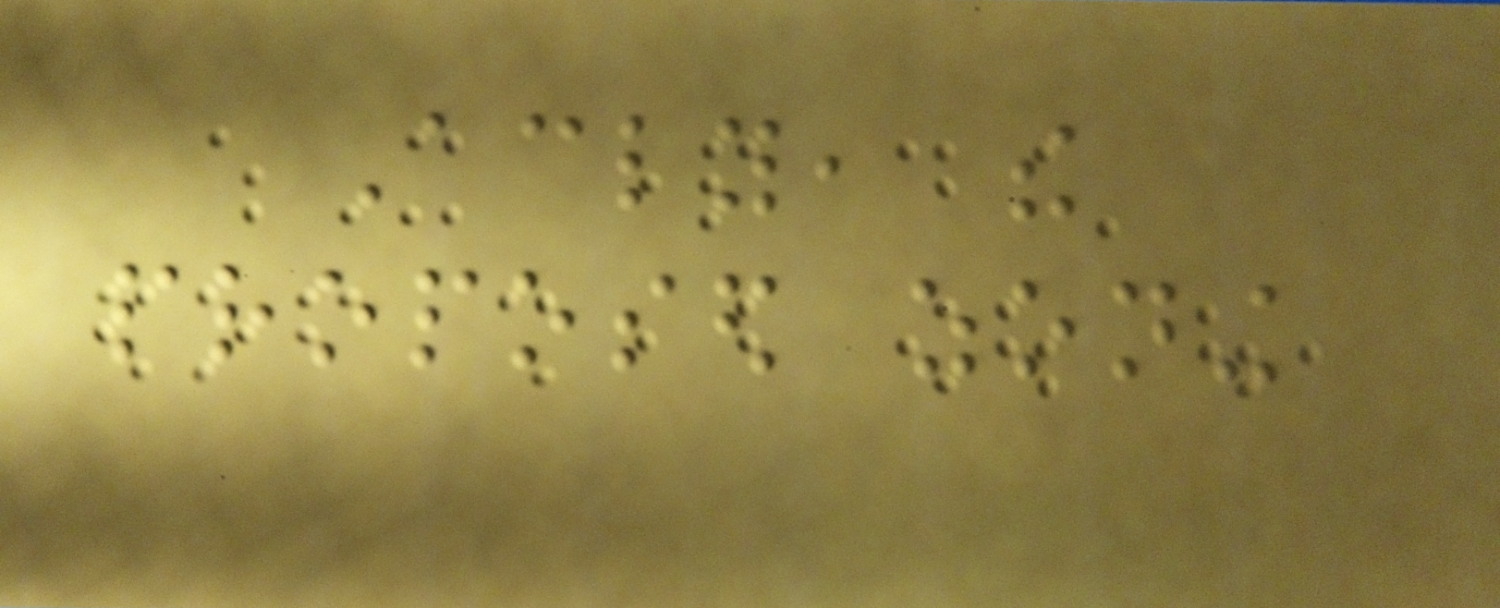Accordingly, the
proposed zoning
